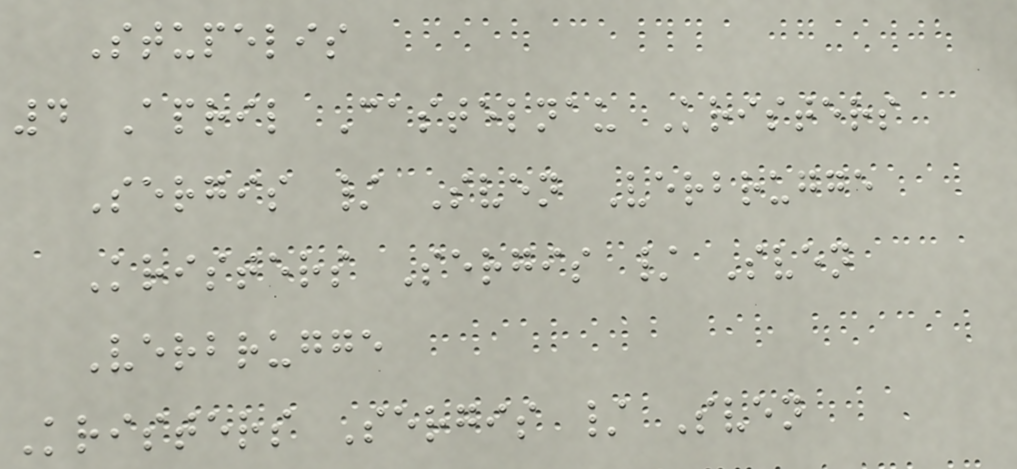Stupelis
4 April Castelnau Kristers
Sergis / Sven Verbrugge
Kristers Sergis / Sven
Verbrugge
Kristers Sergis / Sven
